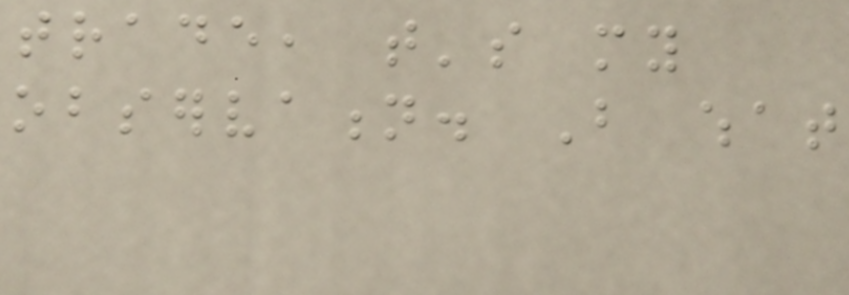trade, that's my
observation. But what
